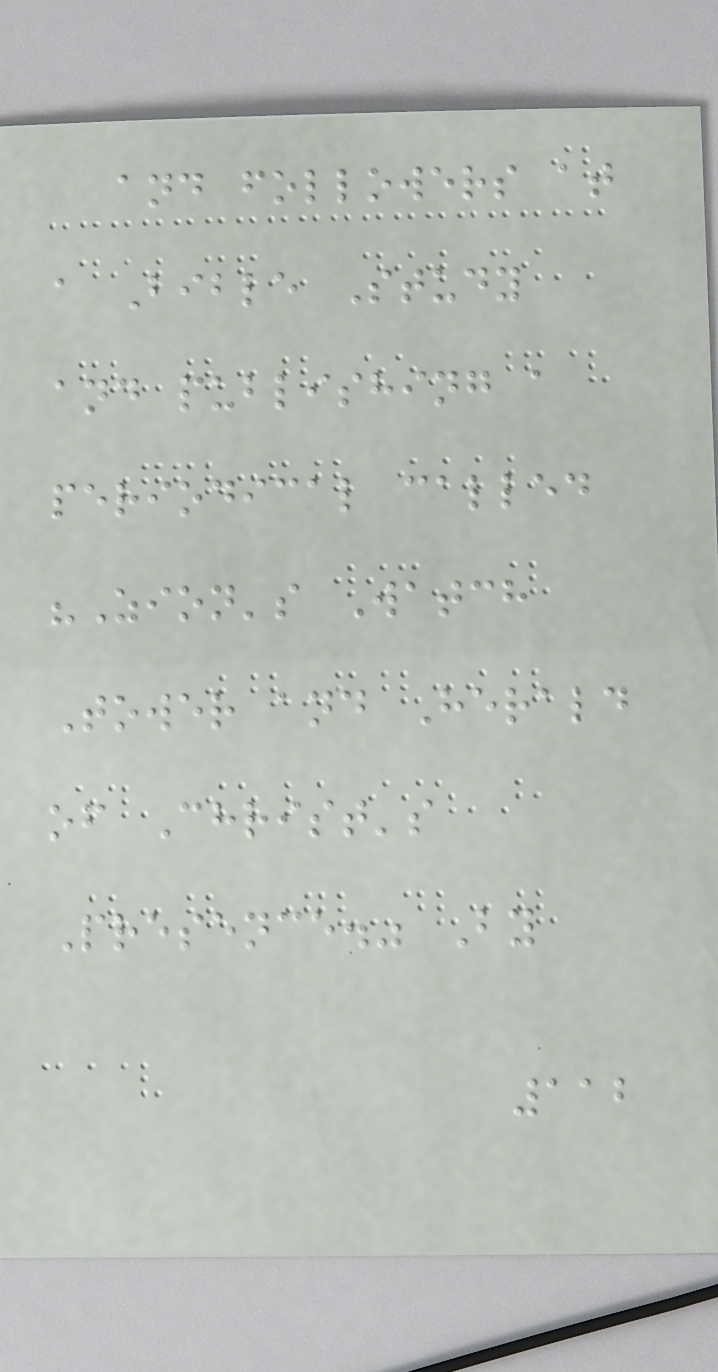and followers at
a Bible Study
and publishing a
periodical called
"Zion's Watch
Tower and Herald
of Christ's
Presence." By
112
